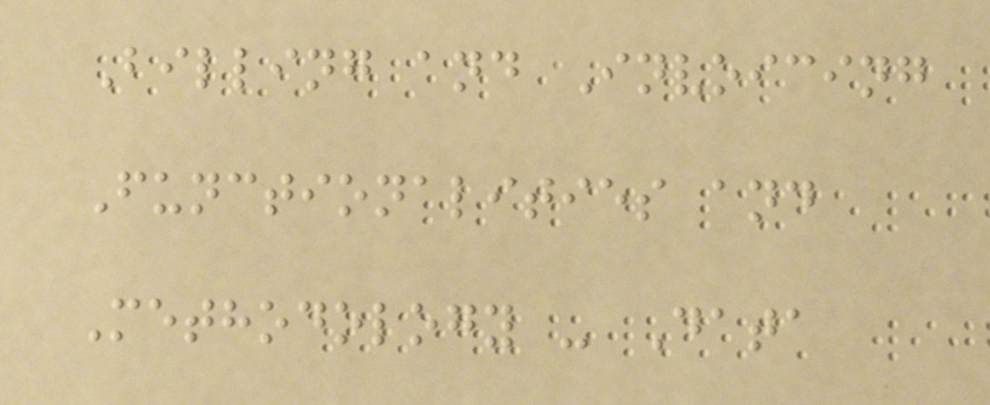Billing and Invoicing
Functionalities and
Methodology - Data
